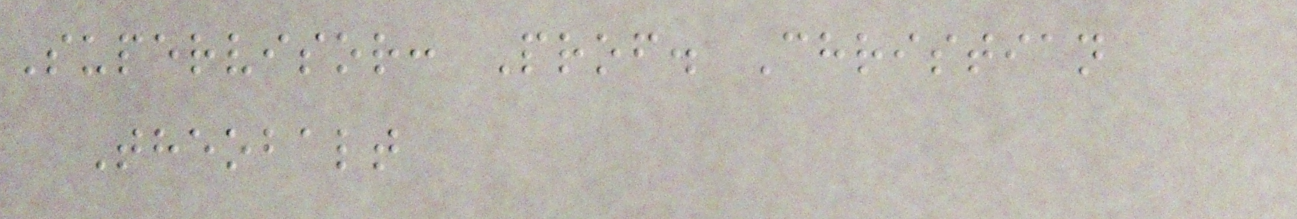Supervisor: Prof. Christian
Theobalt
